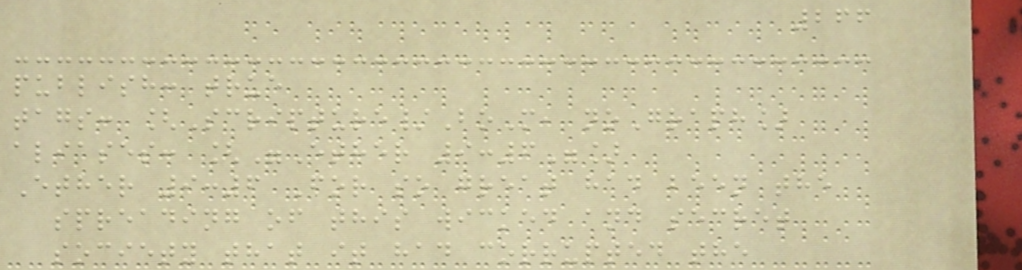266
publish: true
tags: [Scripture/BoM, noGraph]
aliases: ["Ether 9:6"]
Ether 9:6 For so great had been the
spreading of this wicked and secret
society that it had corrupted the
